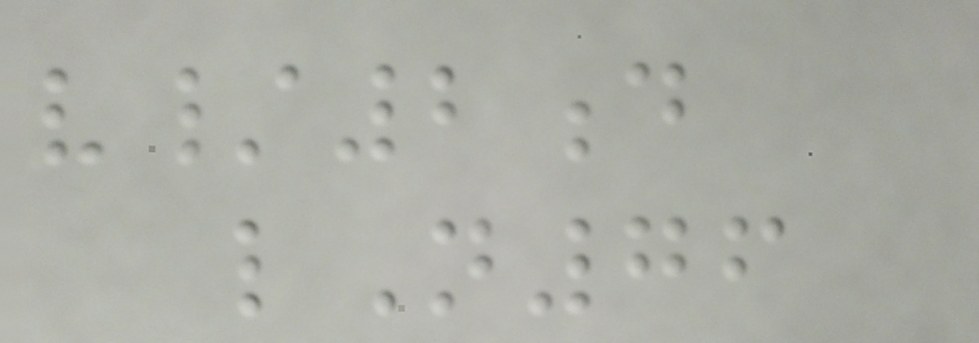v/2d
lN76
